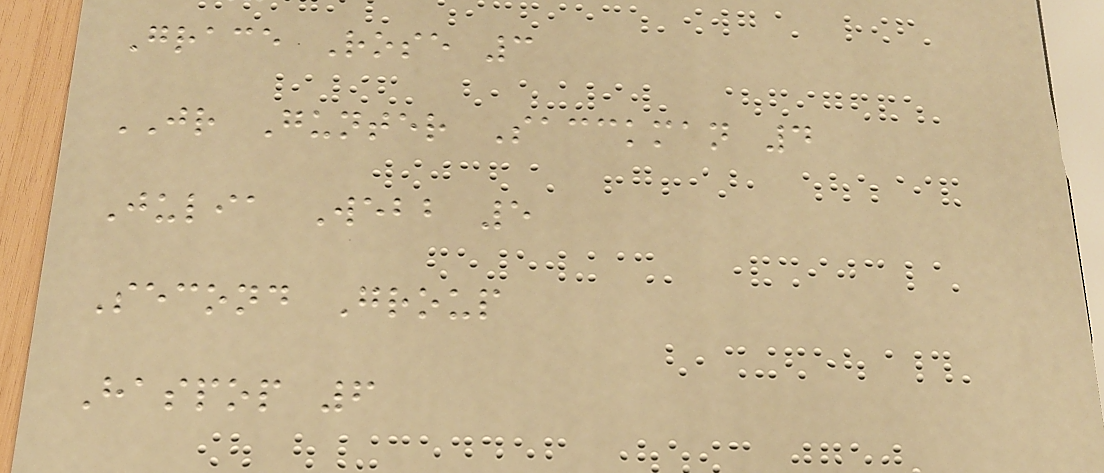Grace Rose 3
JR Gunter Sacckman 4
Julia Webb 5
Second Group
Haspop 6
